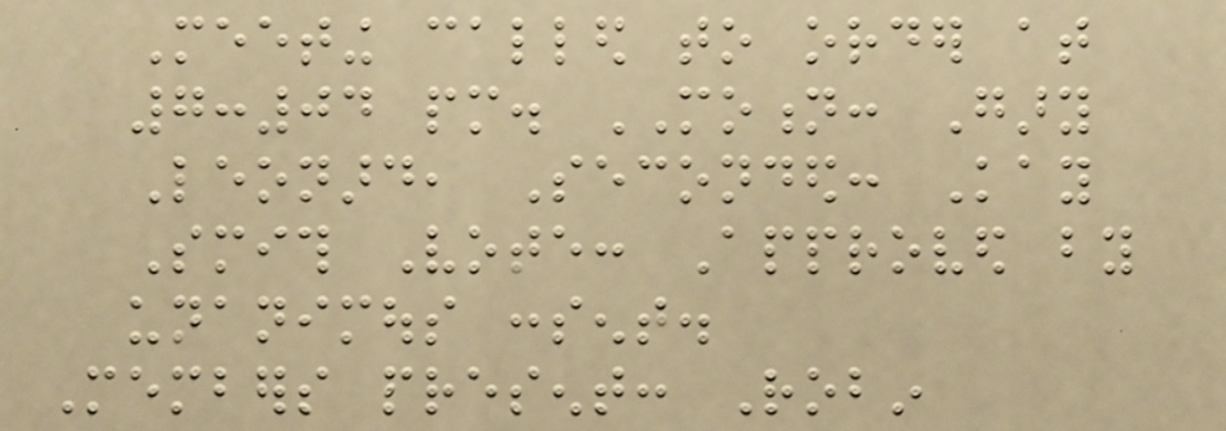Meeting called to order at
7:04 pm. MOTION: Gary
Leonard, Seconded: Kay
Smith Vote: Approved by
unanimous consent.
Members present: Robin
